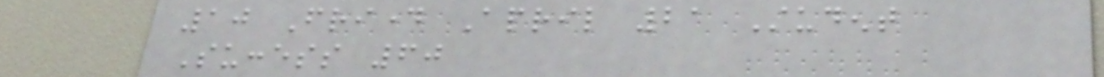10 Friday April 21 Student
Success 60
